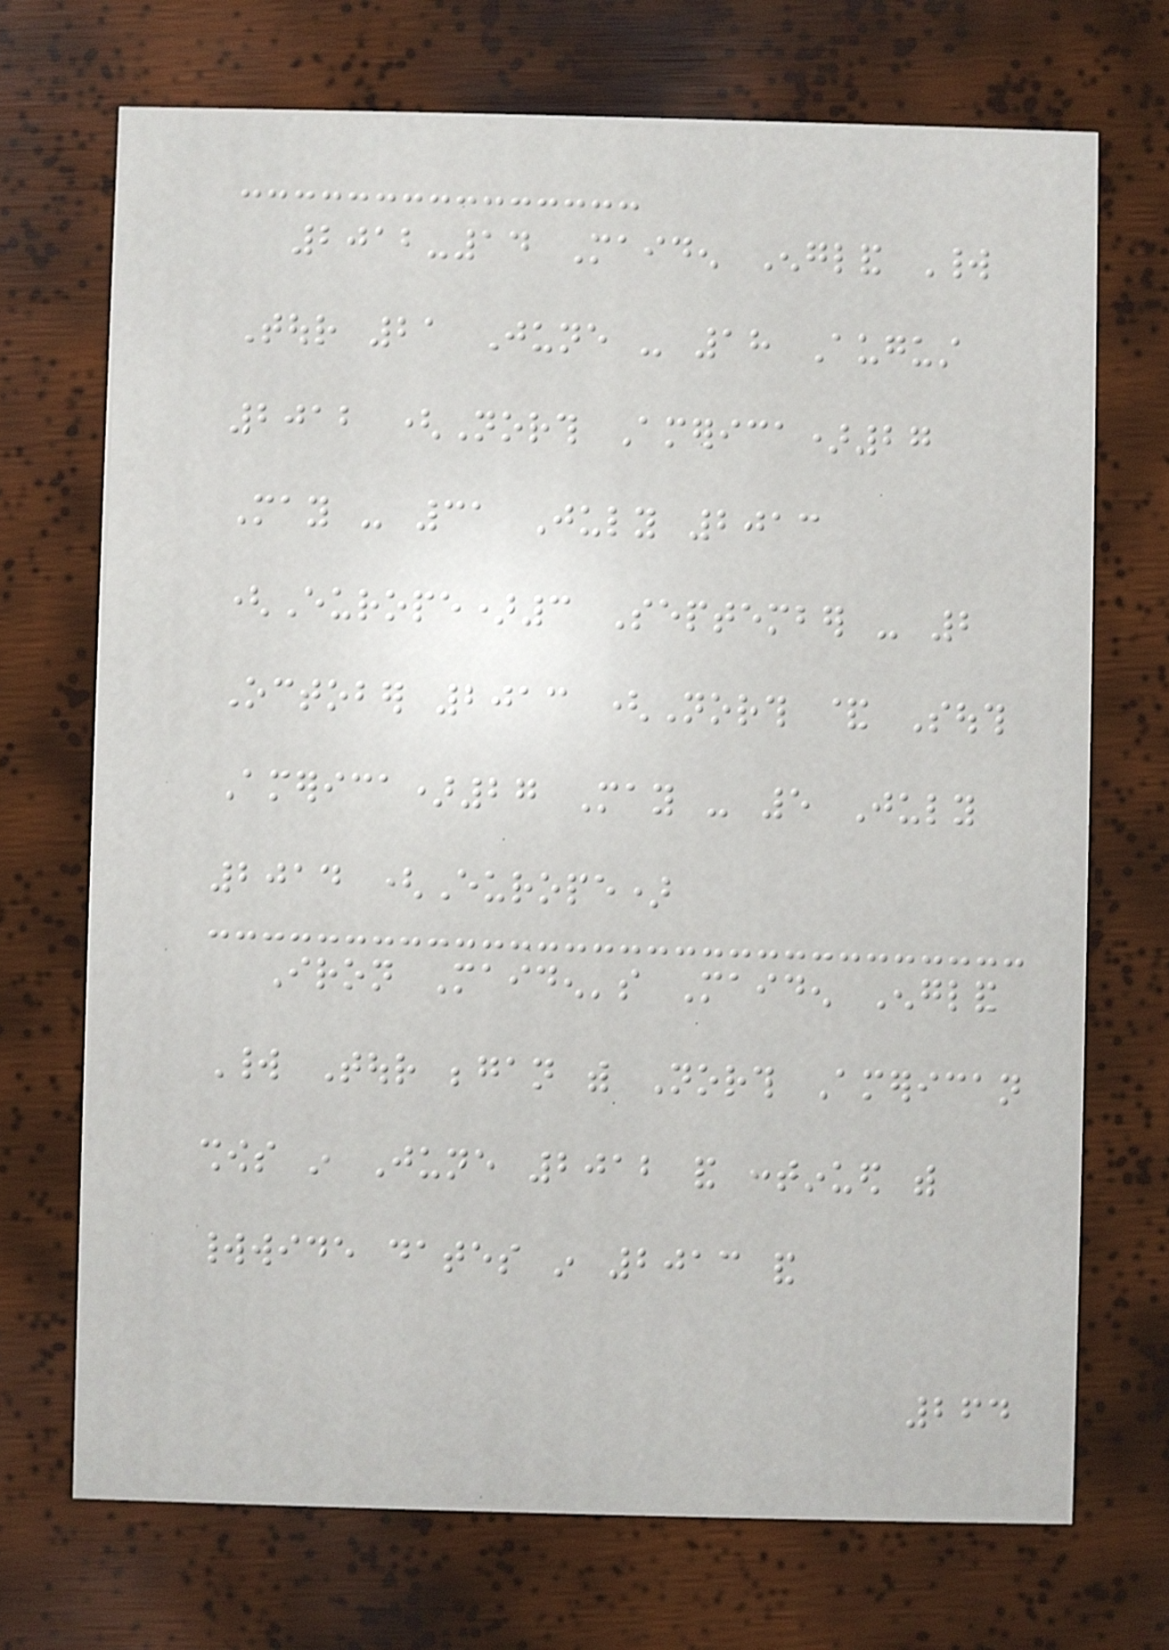2012-14 Maiden England World
Tour 21 June - 18 August
2012 (North America)27
May - 31 July 2013
(Europe)3 September - 2
October 2013 (North & South
America)27 May - 5 July
2014 (Europe)
Iron Maiden's Maiden England
World Tour began with North American
shows in June 2012 and continued with
worldwide dates in 2013 and
264
